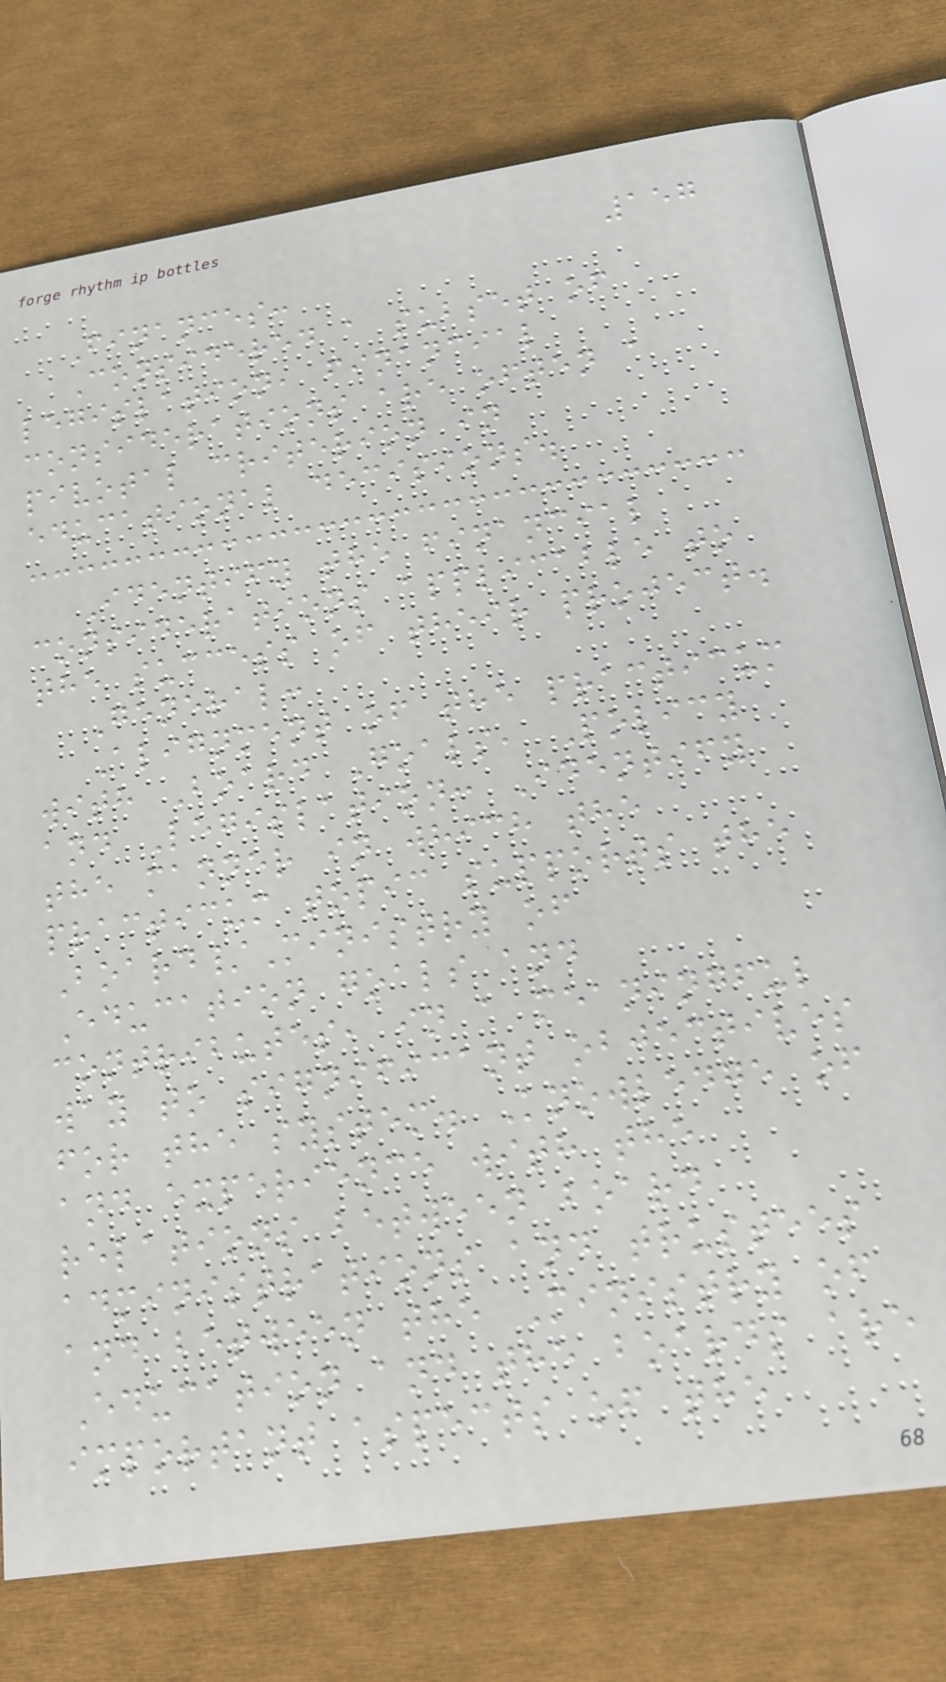157
Finances:
Considered a subset of
legislation, financial
considerations are often a
pivotal criterion in
educational decisions.
Identify the financial
considerations applicable to
the success of their project.
General:
Alignment of the practicum
with Board Goals, Policy
and Legislation: Identify
the manner in which the
practicum topic supports the
Board/Ministry of
Education goals and
contributes, in a meaningful
way to significant objectives
for the system. Knowledge of
and experience with the
relations between board
administrations and trustees
and between the Ministry of
Education and the boards are
important aspects of the
